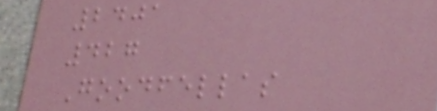2401
427
Goodfellas
